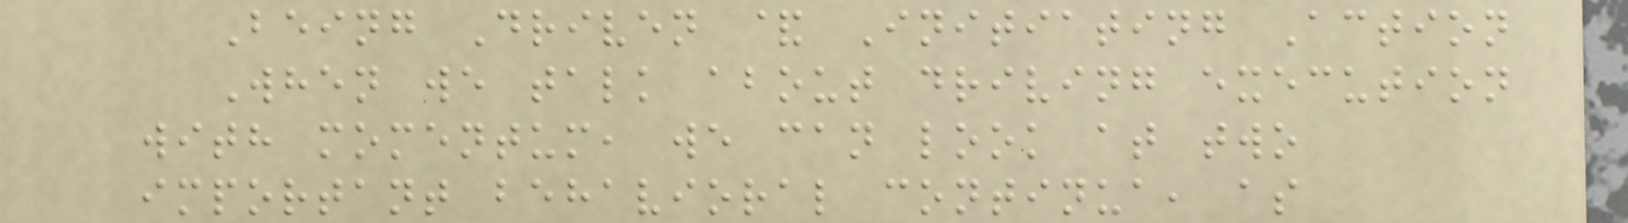Being Driven & Initiating Action
When we talk about driving execution
with momentum, we can look at two
important behavioral continua, as
